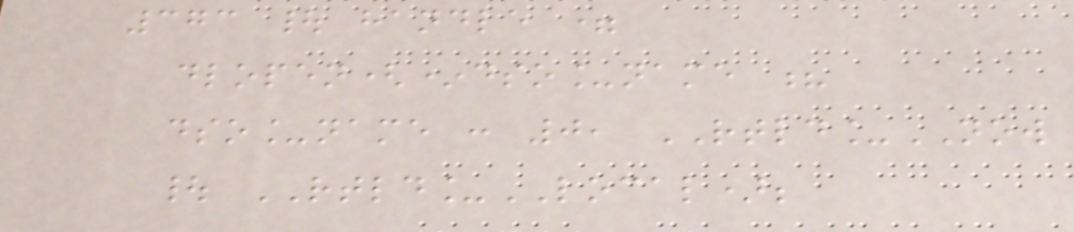373 | handle =
dlopen(*dso_name ?
dso_name : 0, RTLD_NOW
| RTLD_LOCAL);
